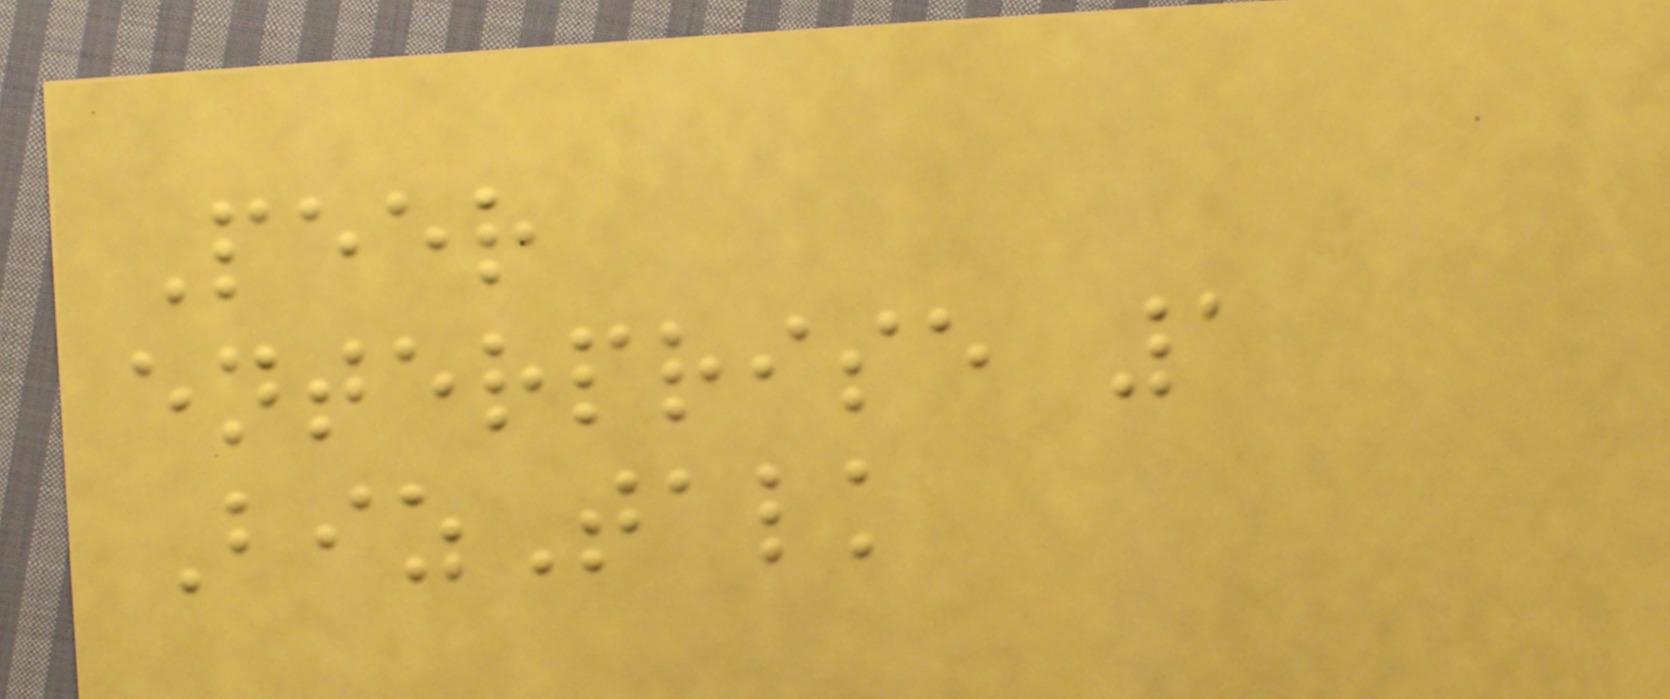Peer
enterprise 1
BizTalk
